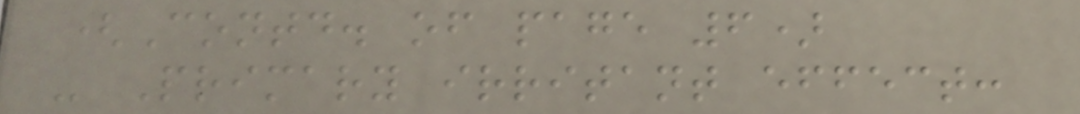(Contd. of page 6)
- Primary irritant effect:
